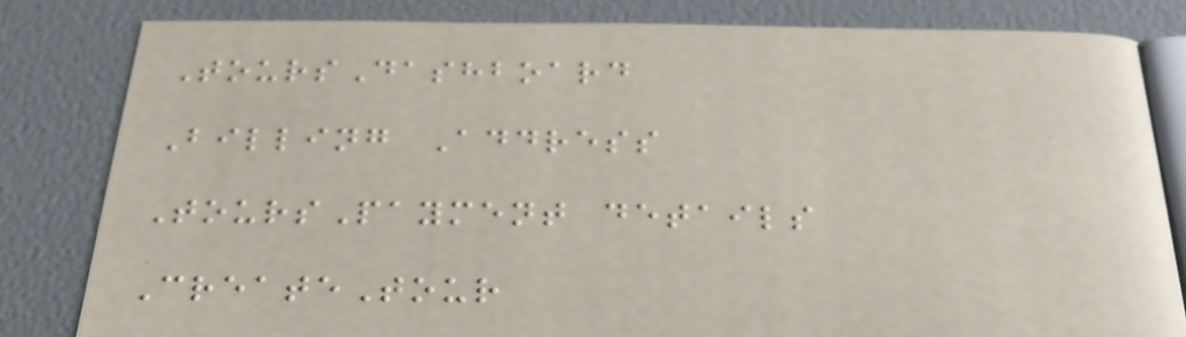ToursDashboard
Billing Address
ToursPayment details
CreateTour
